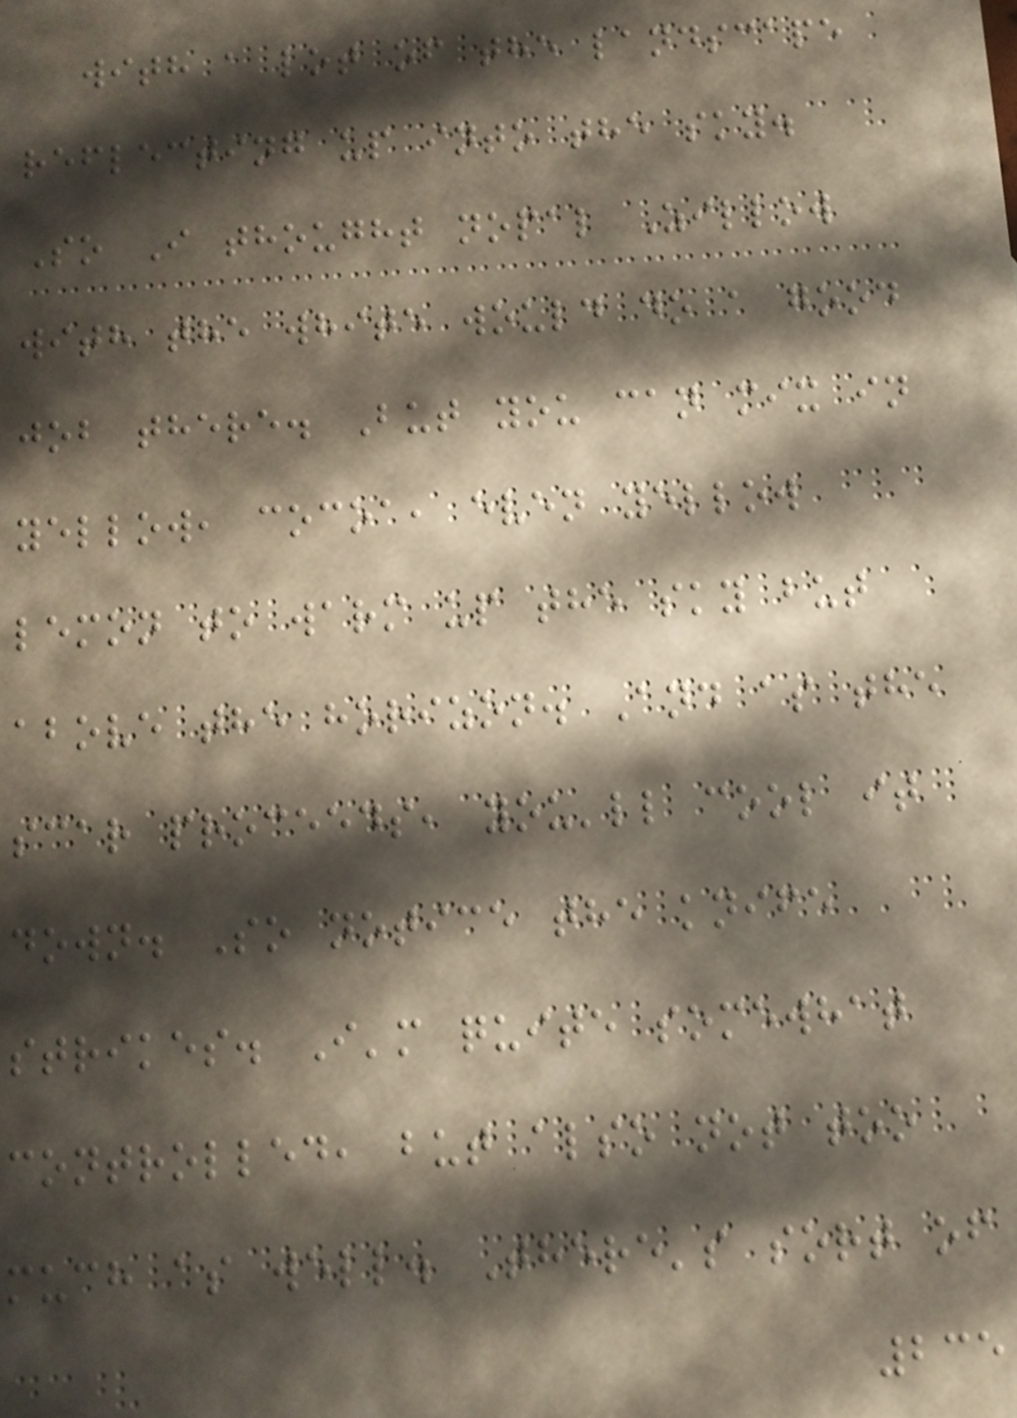with a lot of the landscape
reflecting up into the sky.
So I thought nopal Zillow
with the white would do a good
job there. But you can mix in
yellow, cocoa, even yellow
lemon to warm up the sky but
above the horizon. And as the
scar proceeds, you'll cool it
down. So notice the knife
strikes. I'm quite somewhat
controlled, but also not too
much as well. There's sort of
235
